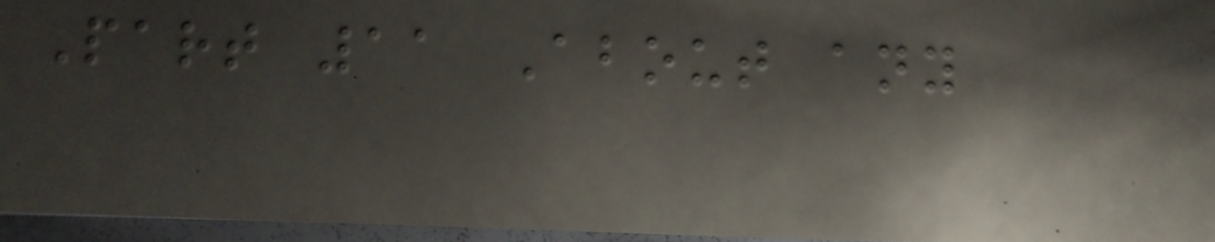Part 11 About any
